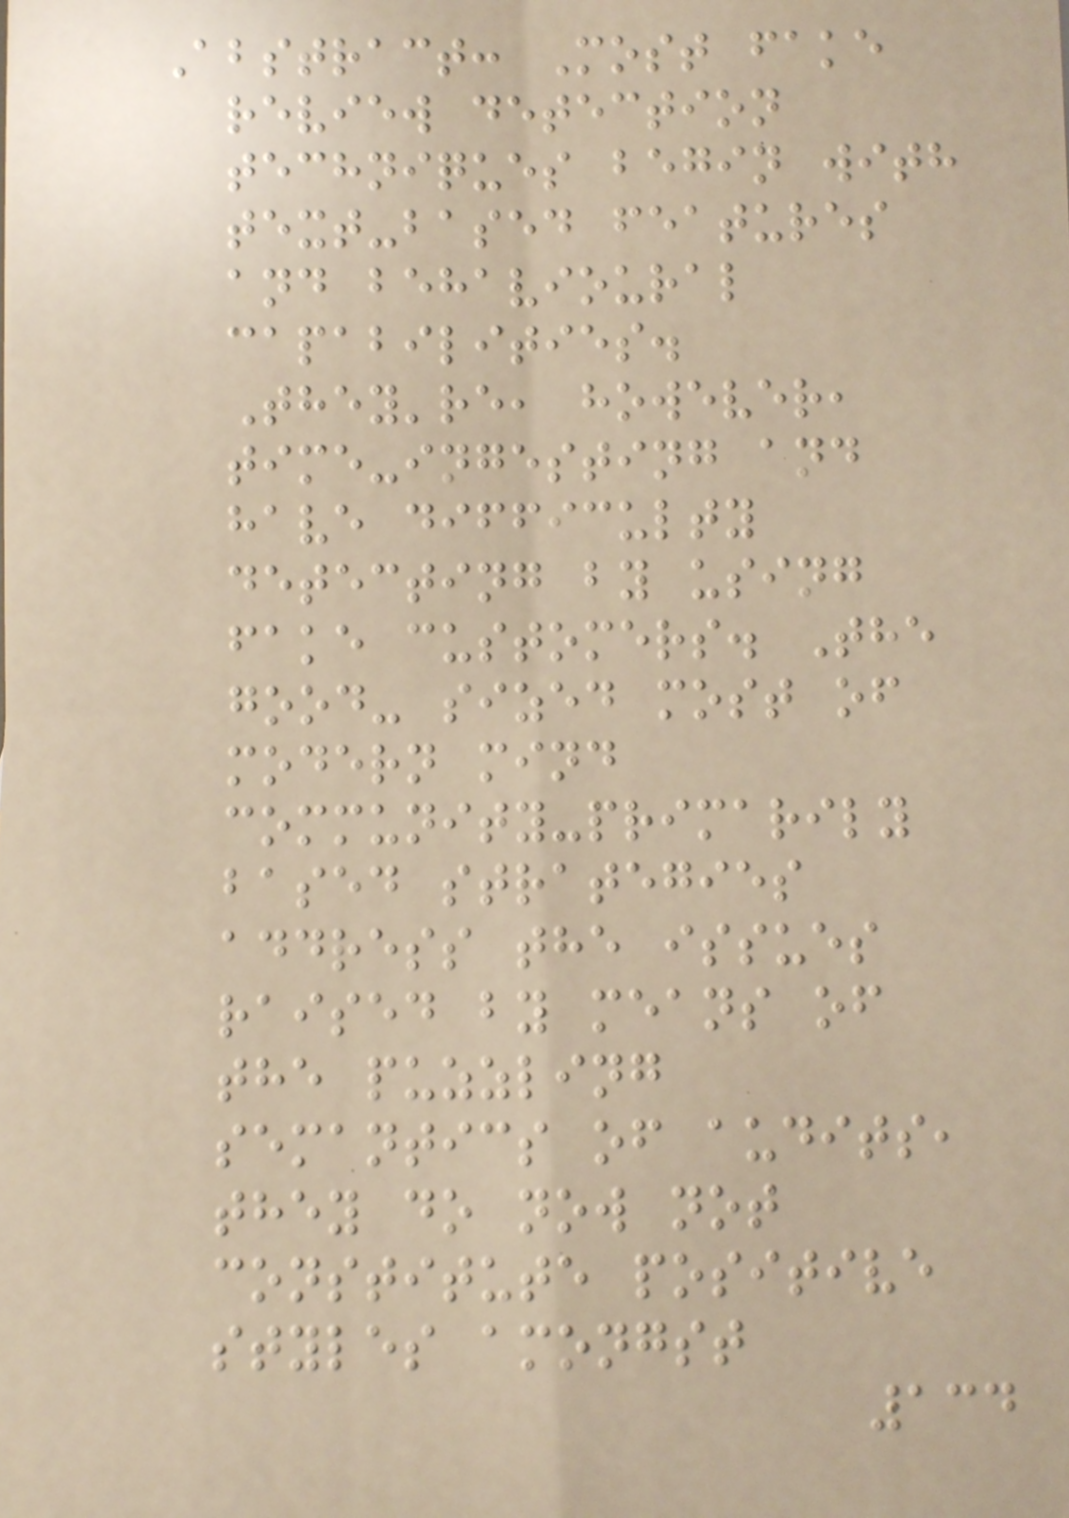Abstract: Most fake
review detection
techniques begin with
text-based features
and behavioural
capabilities.
They're, however,
time-ingesting and
have difficulty
detecting by using
fake customers. The
good- sized most of
modern mind
community-primarily
based strategies
address the issues
raised by means of
the puzzling
semantics of audits,
they do now not
constitute positive
styles amongst
134
